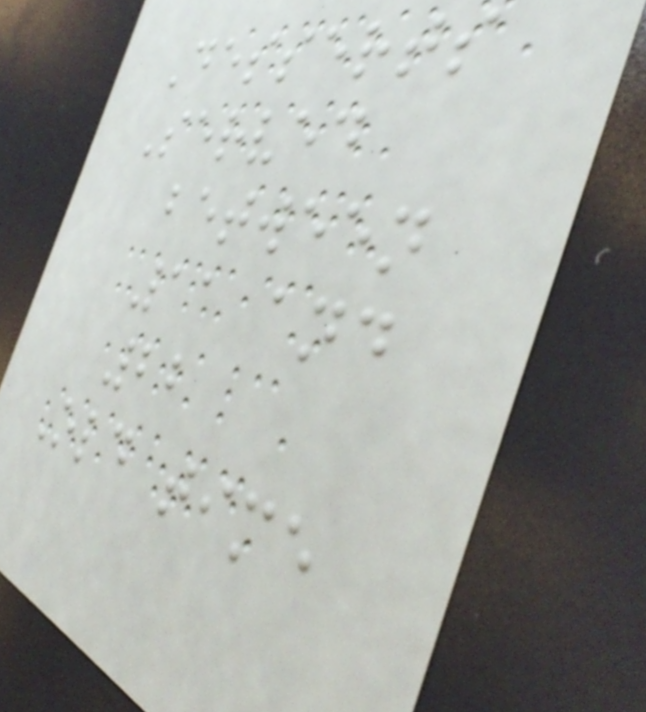Desserts
Served
between
11 and
22
Old time
